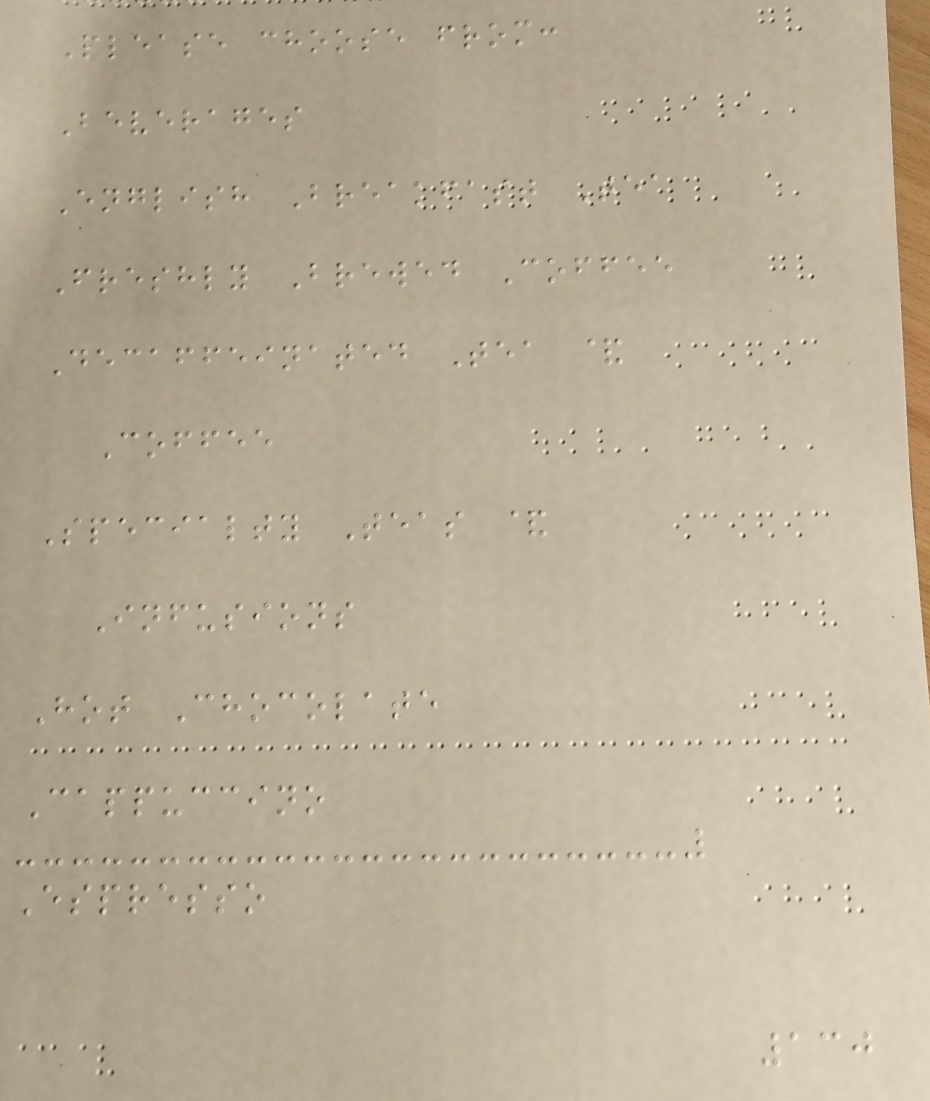Please choose from:
Beverages
English Breakfast Tea
Freshly Brewed Coffee
Decaffeinated Tea &
Coffee
Specialty Teas &
Infusions
Hot Chocolate
Cappuccino
Espresso
130
